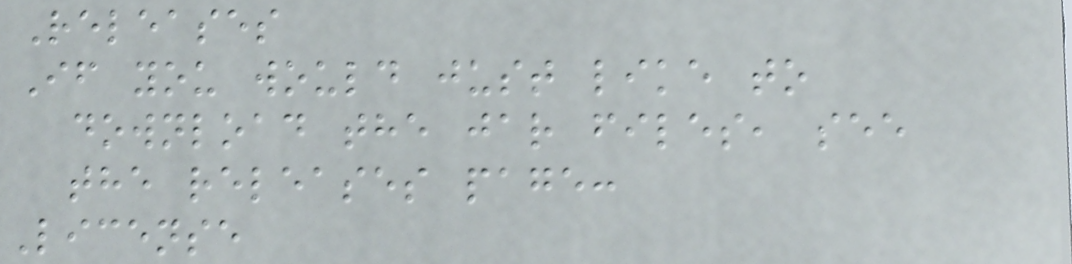Releases
If you would just like to
download the jar files, see
the releases page:
License
